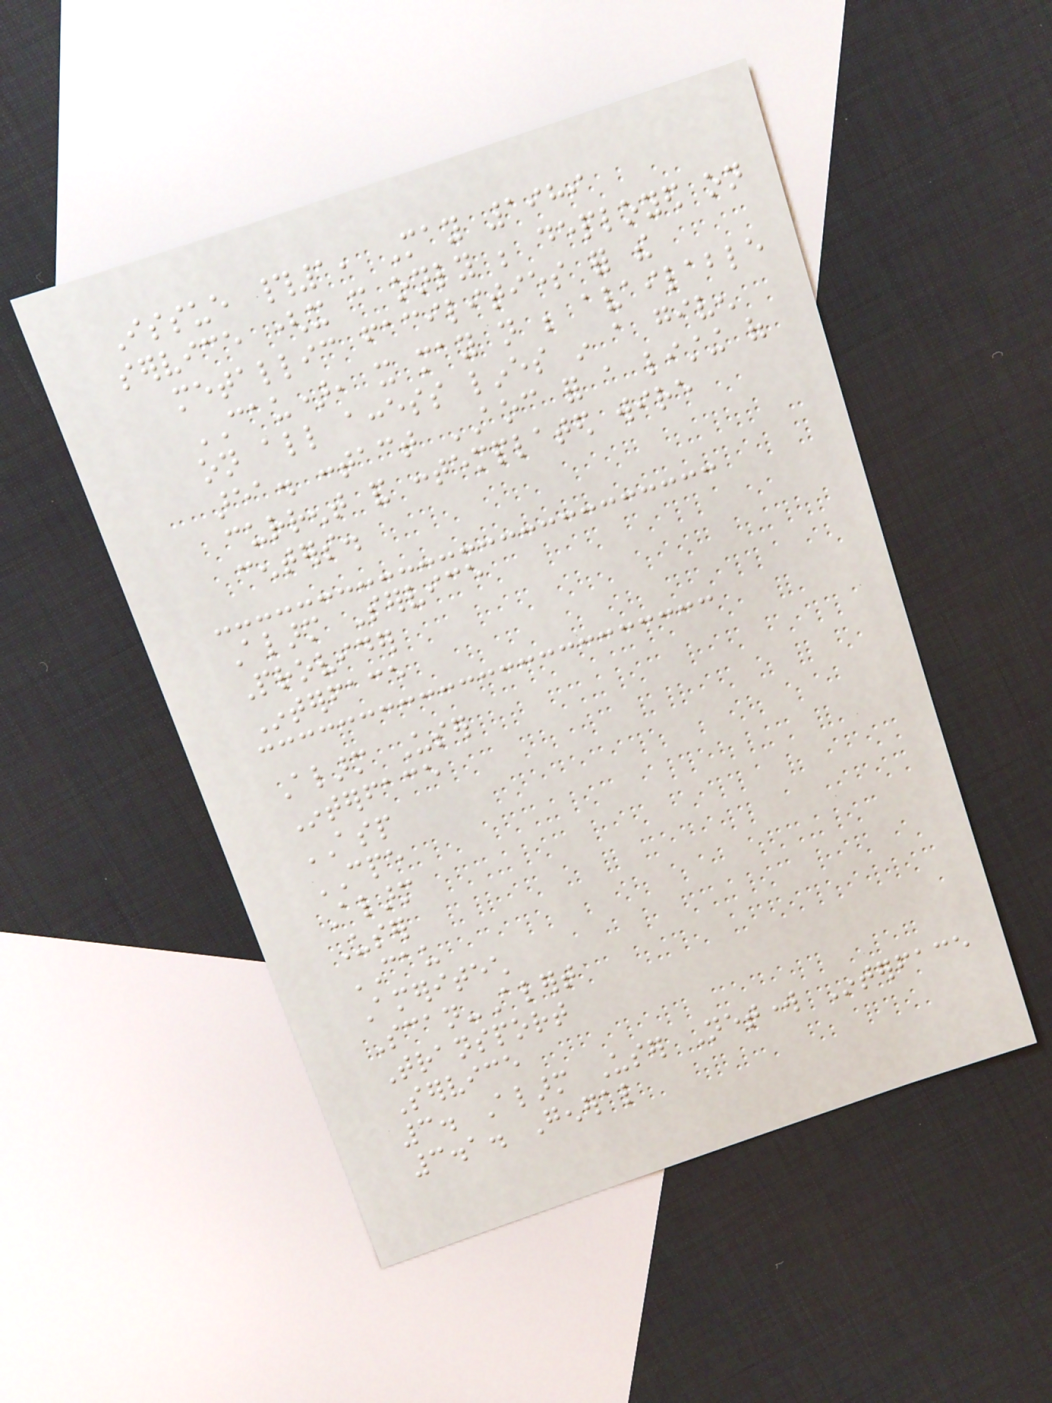Issue #1, May 1989
service (it can only be deployed on
metallic facilities for the
CAU), it may not be available
on all access lines in a given
area. contact AOC for a listing of
current and contemplated wire
centers.
Alarm Service
Provider
Interface
Alarm User
Interface
ASP
CPE
Alarm
User
CAU
Ameritech
Scan-Alert
Transport
Service
3. Alarm User Network Interface
3.1. General
